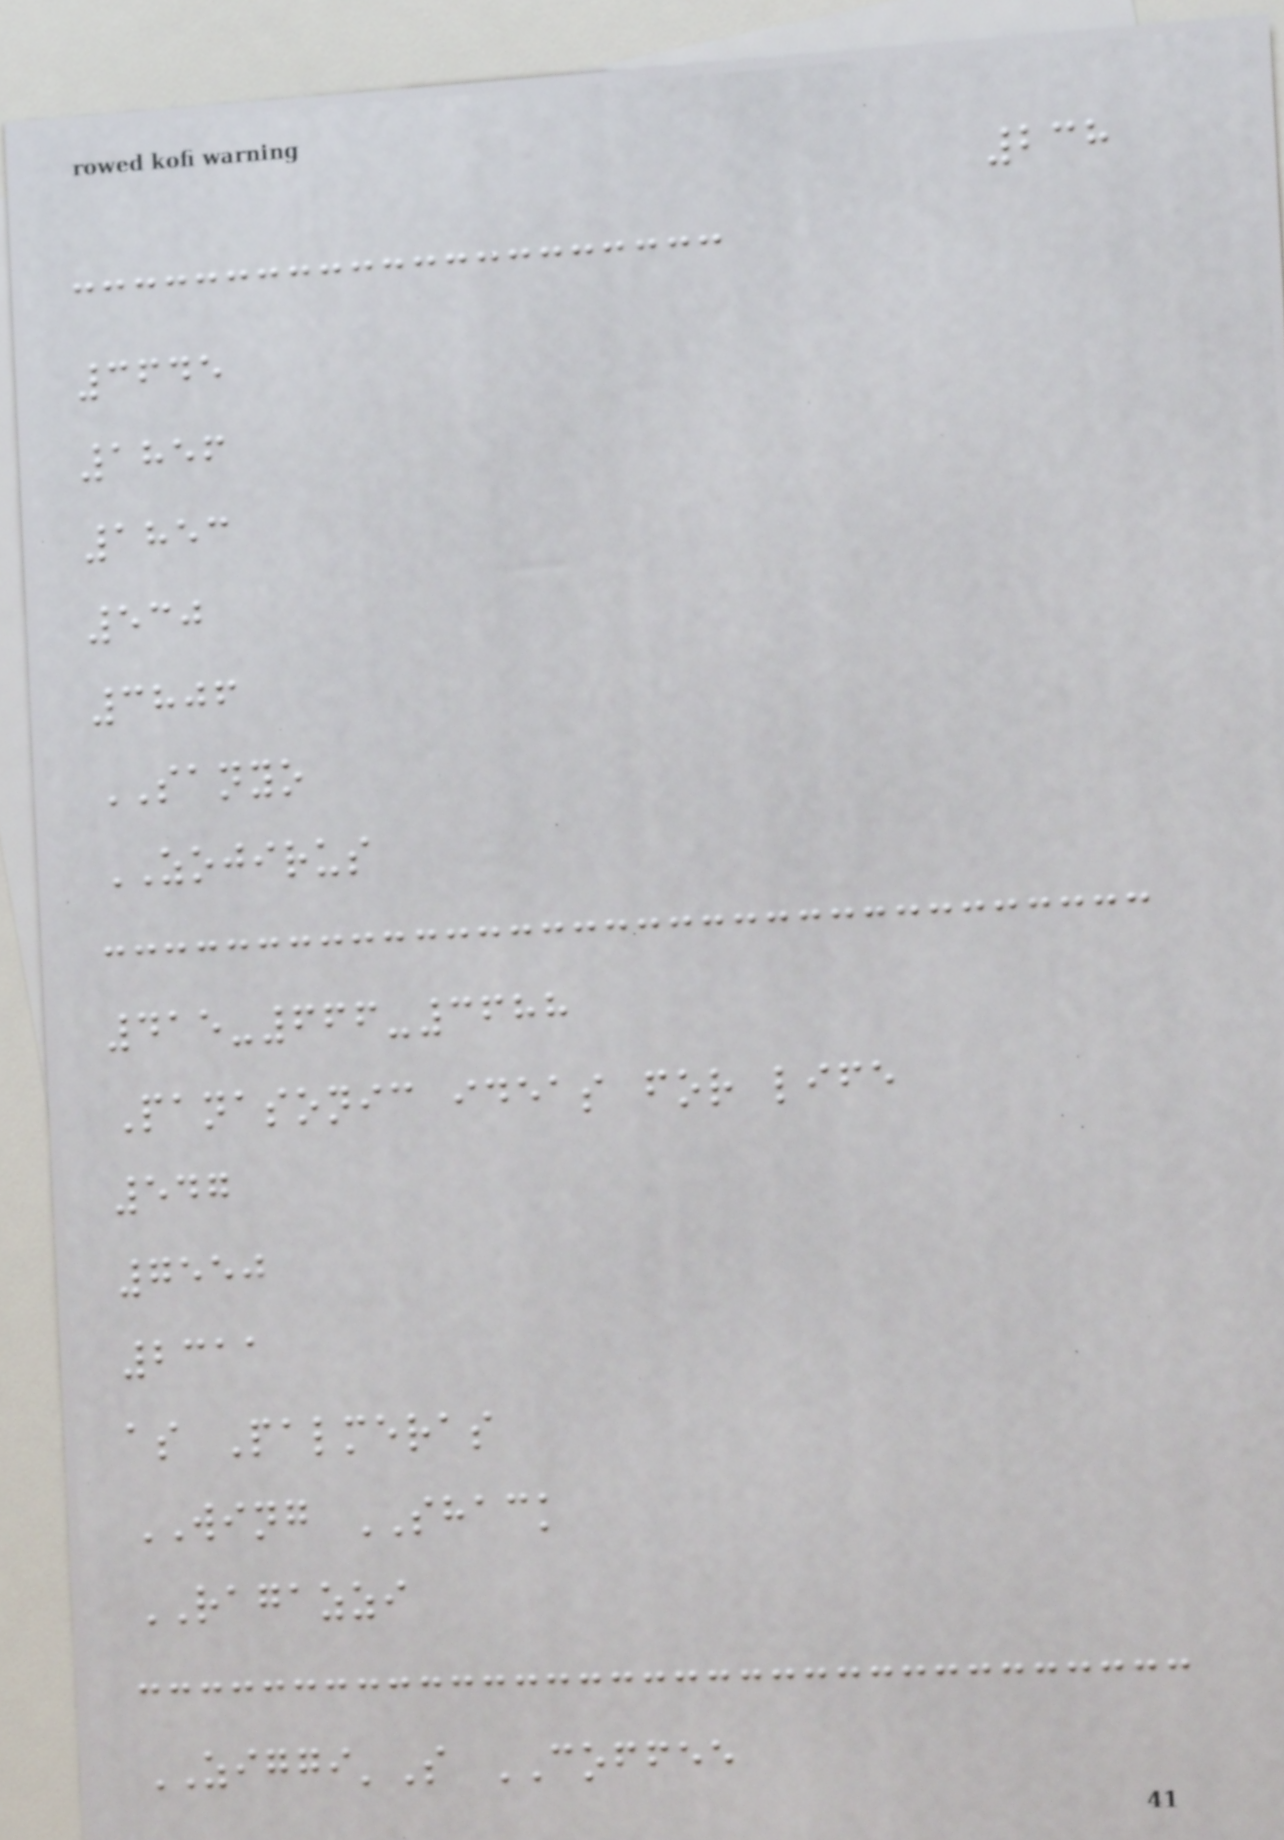238
3645
1856
1853
530
3806
SANYO
ZOJIRUS
415-666-3688
Panasonic ideas for life
547
7550
2311
as Palmeras
WING SHACK
RAGAZZI
ZIGGI'S COFFEE
